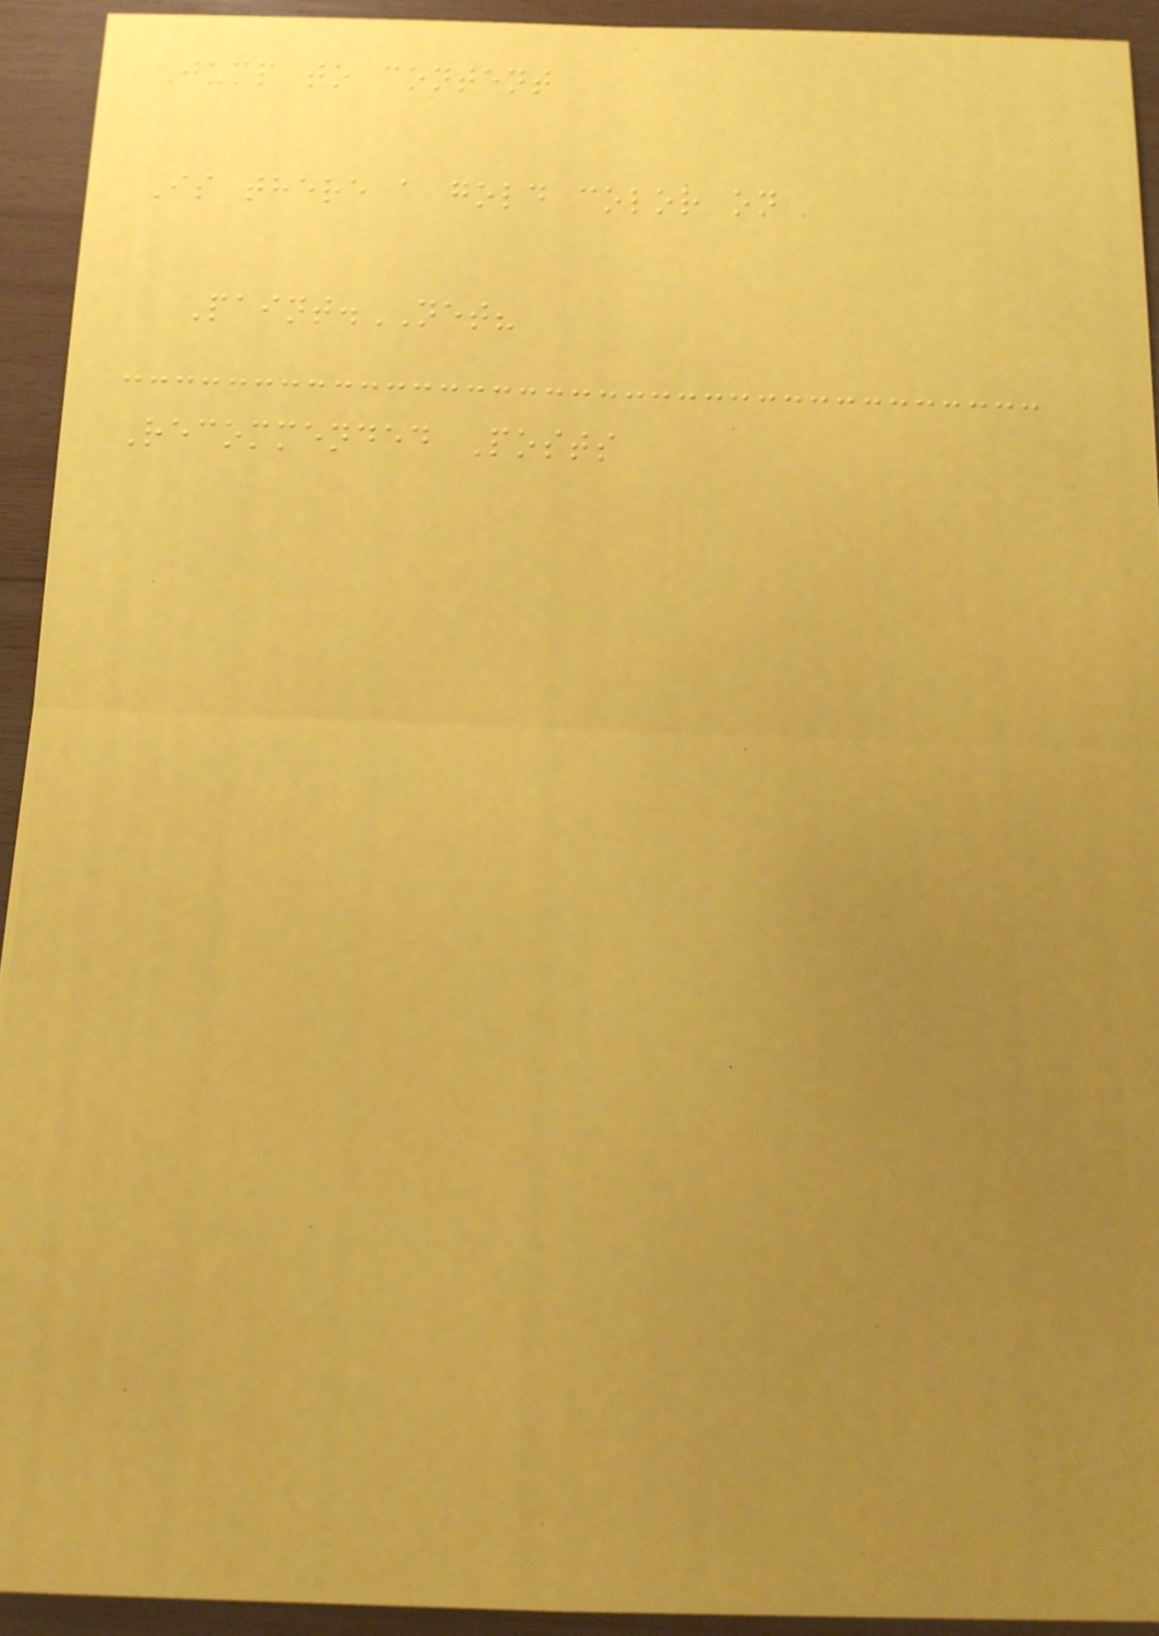Jump to content
Is there a gold color on
Paint.NET?
Recommended Posts
